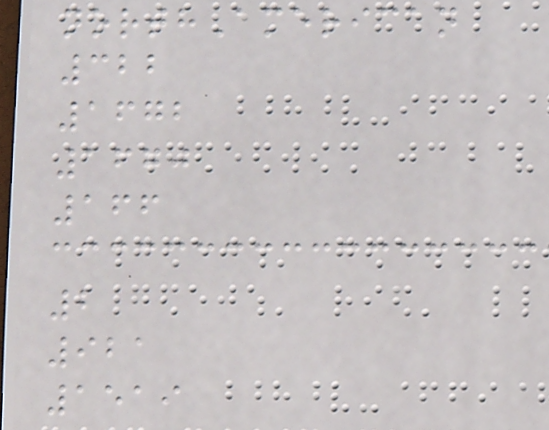northAmerican
322
1672
1670
166
2
921
1519
